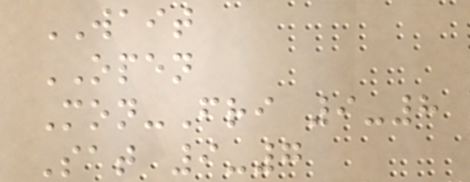WAIT
OPEN
Mon-Fri 9-8
Sat 9-7
